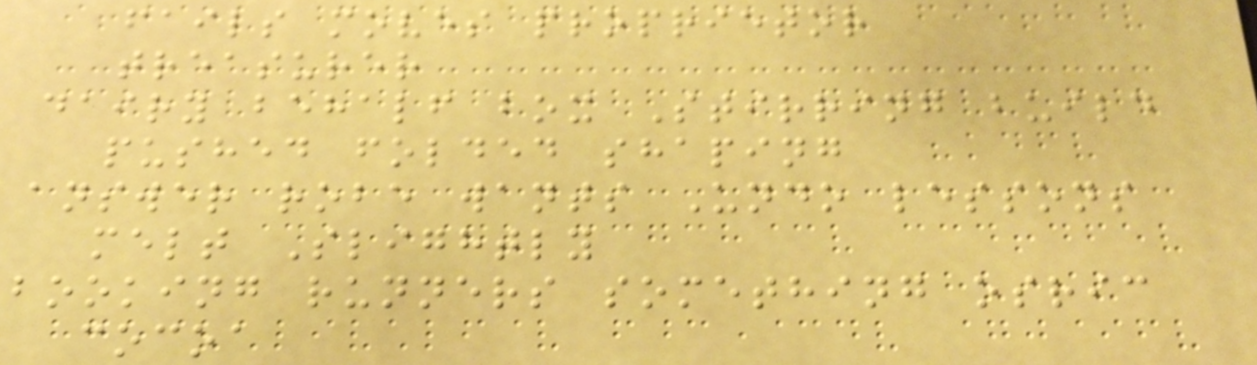fails moves proprietor
treasurer
dairy behalf box Stirring build
pushed folded shaping
answer robe wants Undo lessons
melt Slightly
booking runners something osric
cocoa
